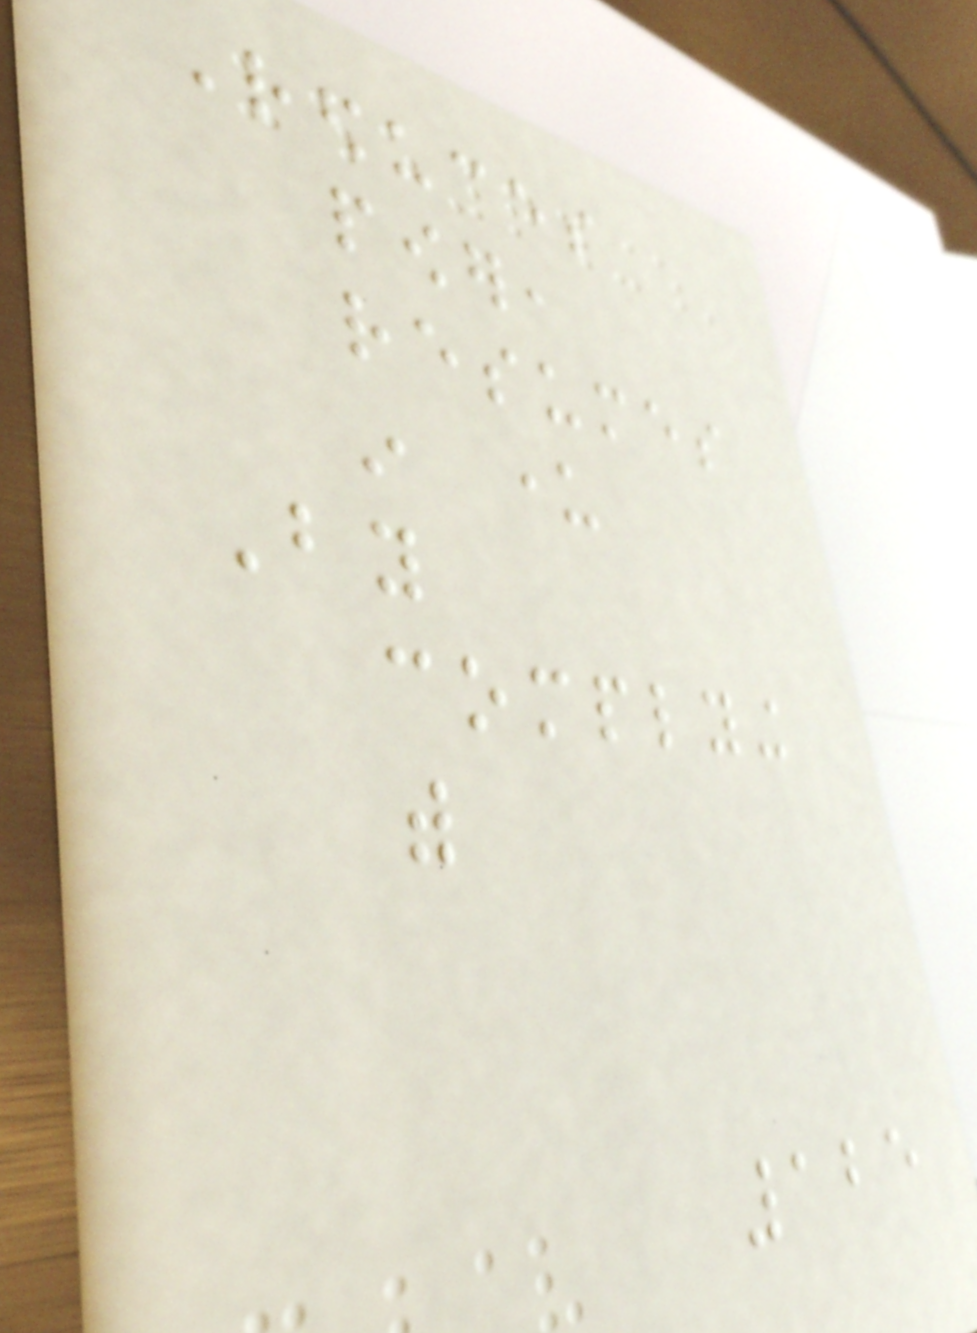Reduces
power,
resumes
in under
By
complying
with
125
